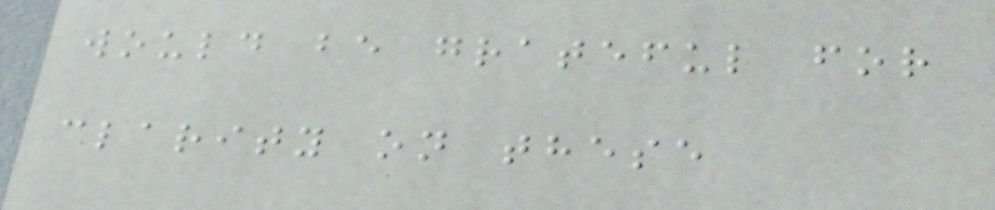would be grateful for
clarity on these
